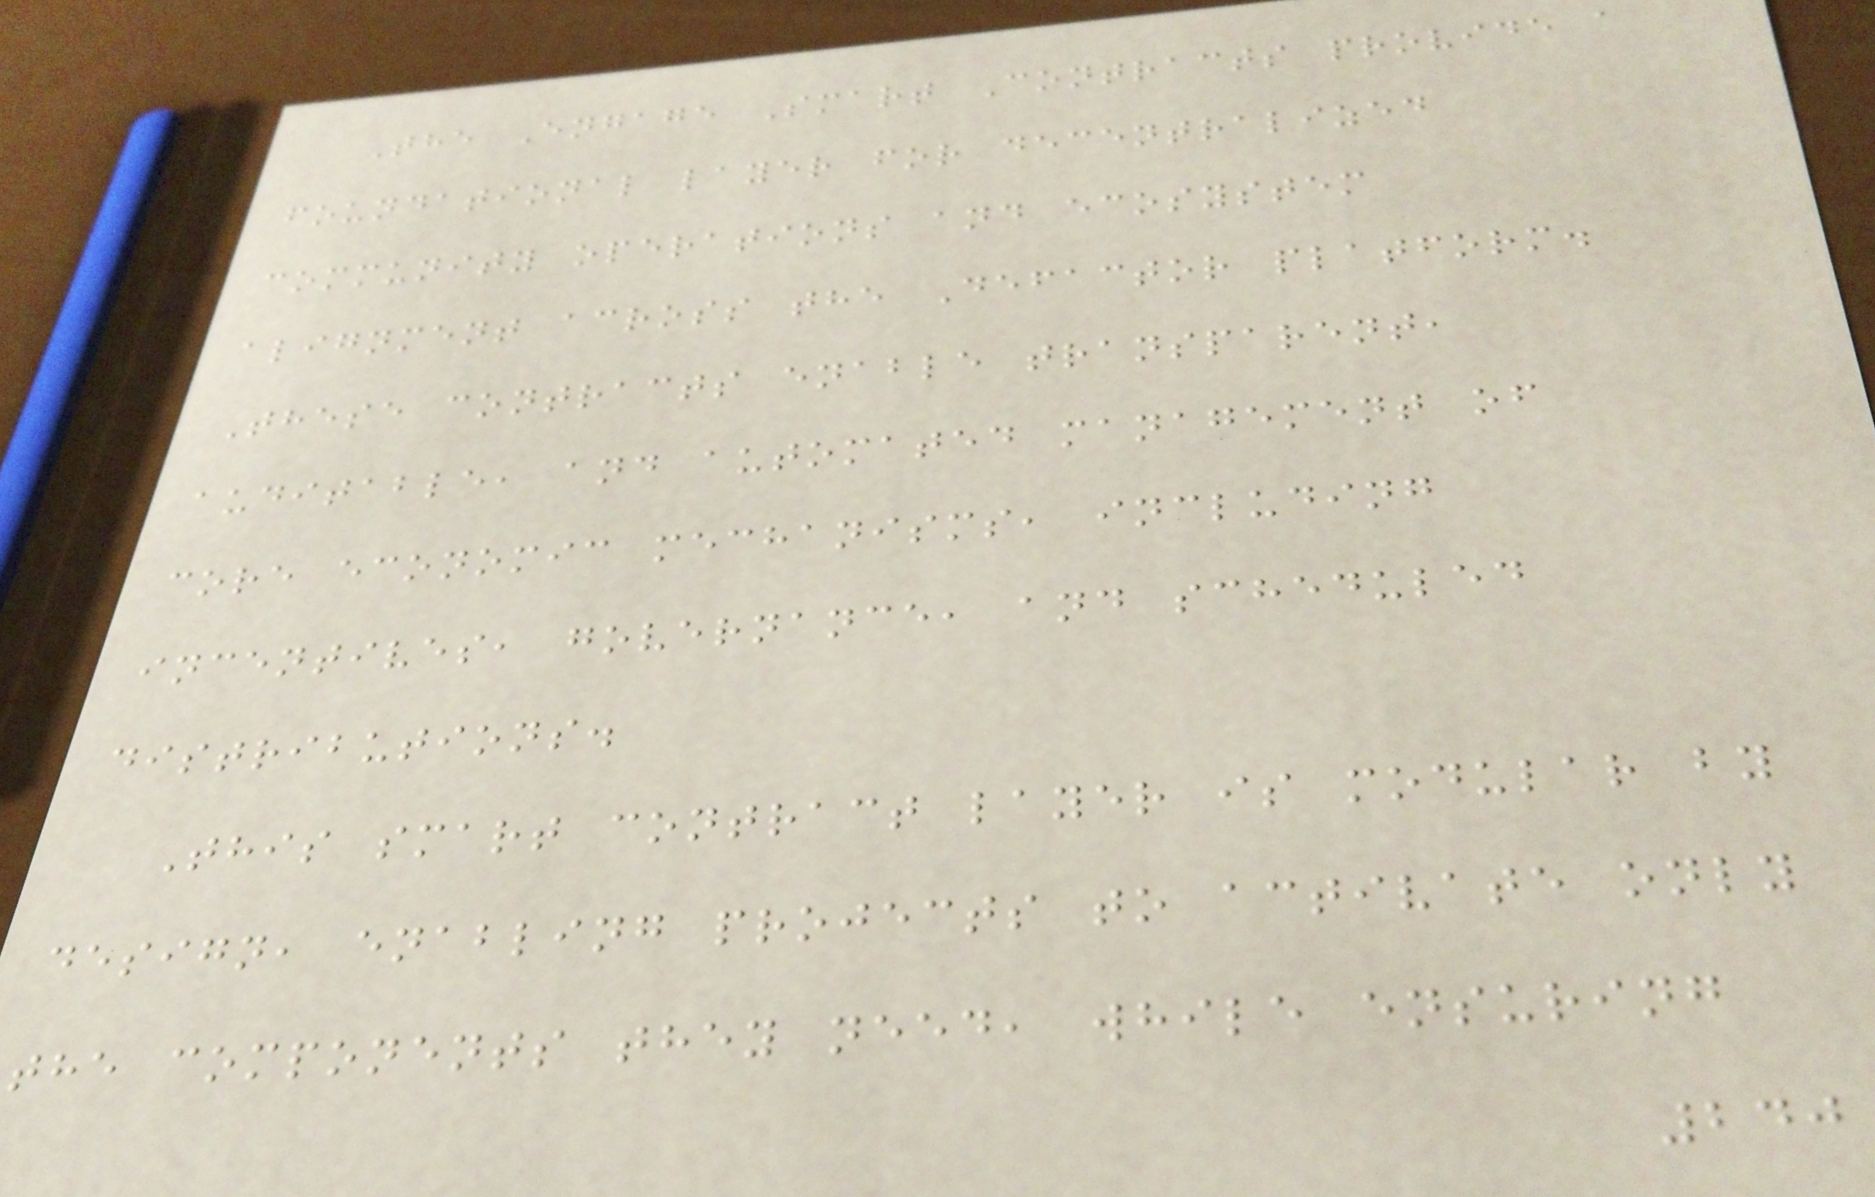The Engage Smart Contracts provide a
foundational layer for decentralized
community operations and ecosystem
alignment across the Defactor platform.
These contracts enable transparent,
auditable, and automated management of
core economic mechanisms, including
incentives, governance, and scheduled
distributions.
This smart contract layer is modular by
design, enabling projects to activate only
the components they need, while ensuring
240
